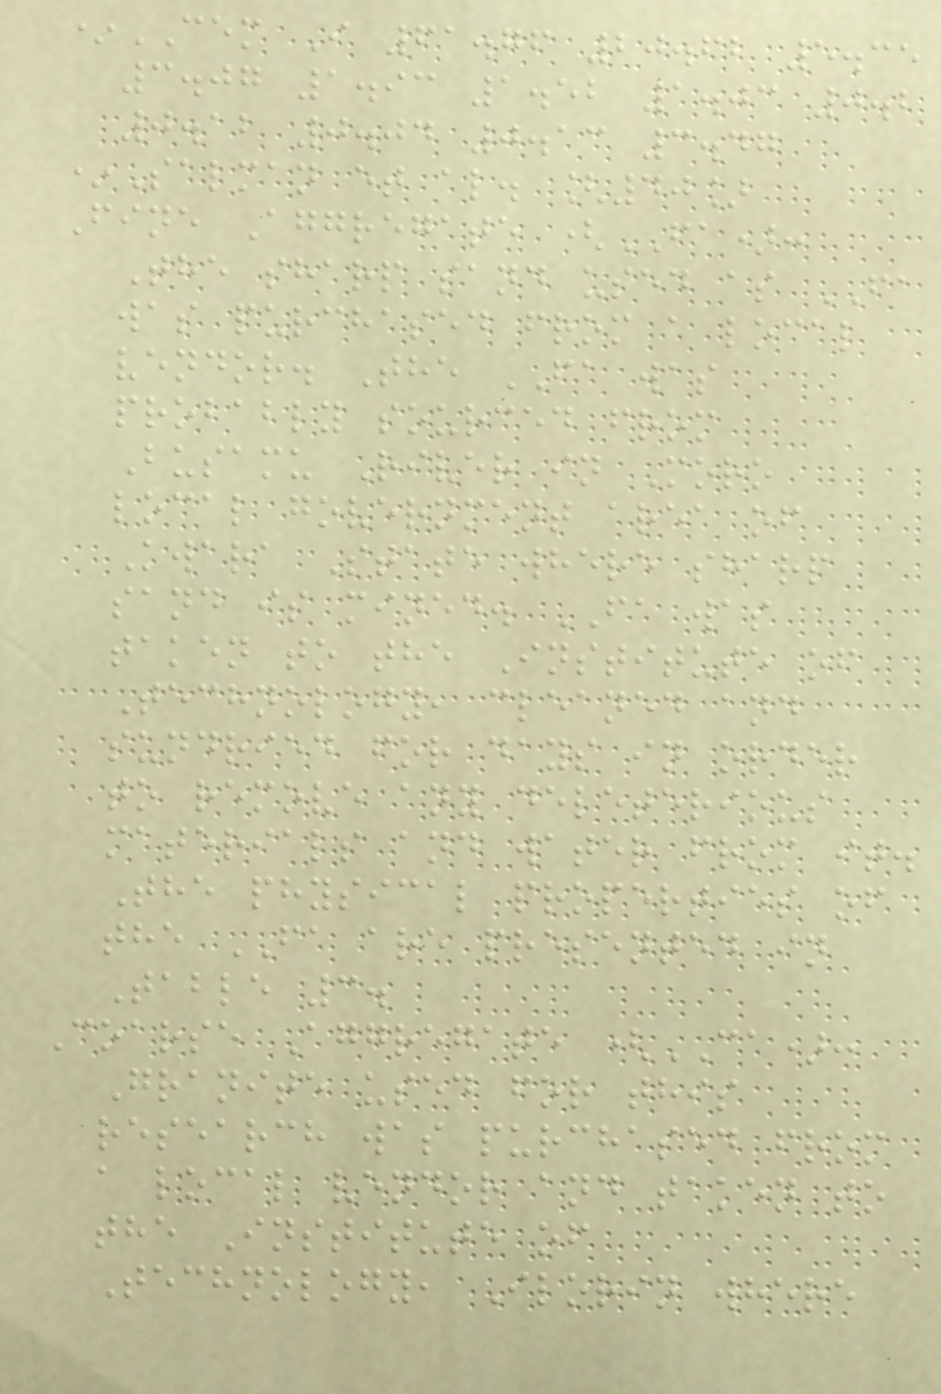*CEM I 61.76 20.62 5.35
3.07 1.93 1.52 1.03 0.2
0.12 0.04 0.13 3.47
*Salman et al. [40]
Fine Aggregate (FA):
The sharp sand used as FA
was purchased from a local
vendor. The FA was
probably sourced from
Busamu River in Moro
local government area of
Kwara State where sharp
sand is mined. FA was
taken to the Institute of
Technology, cleaned and
sundried for days in order
to remove any deleterious
materials and water from it.
The physical properties of
the FA are presented in
Table 3.
Coarse Aggregate (CA):
Granite used for this
research was purchased from
a local vendor and taken to
the Institute of
Technology, Ilorin where
